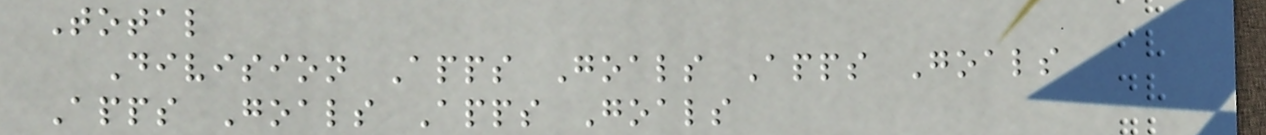Total
Division Apps Goals Apps Goals
Apps Goals Apps Goals
